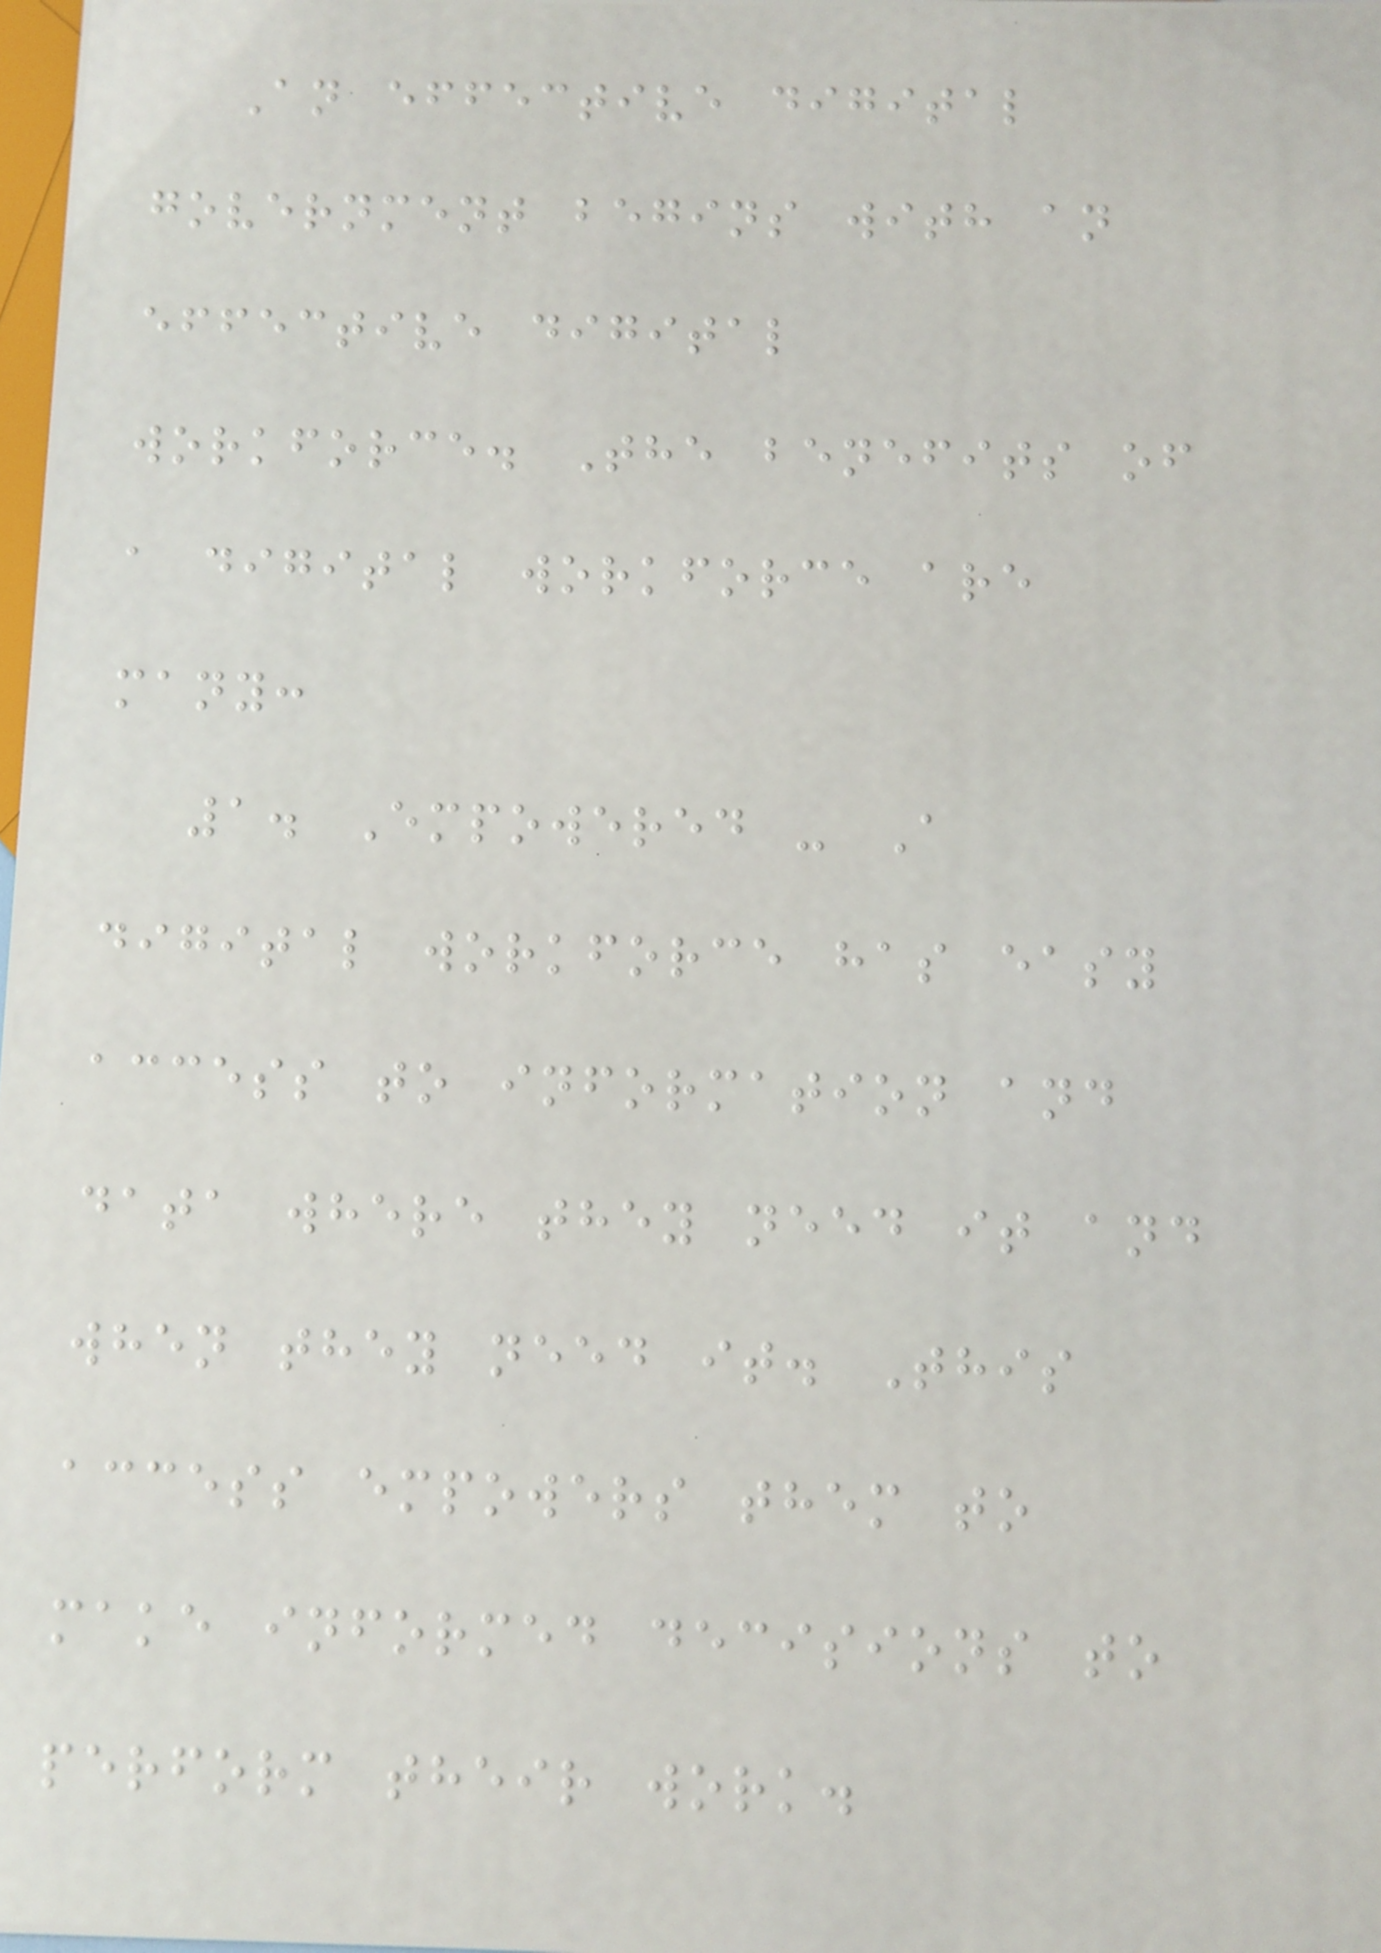An effective digital
government begins with an
effective digital
workforce. The benefits of
a digital workforce are
many:
1. Empowered - A
digital workforce has easy
access to information and
data where they need it and
when they need it. This
access empowers them to
make informed decisions to
perform their work.
